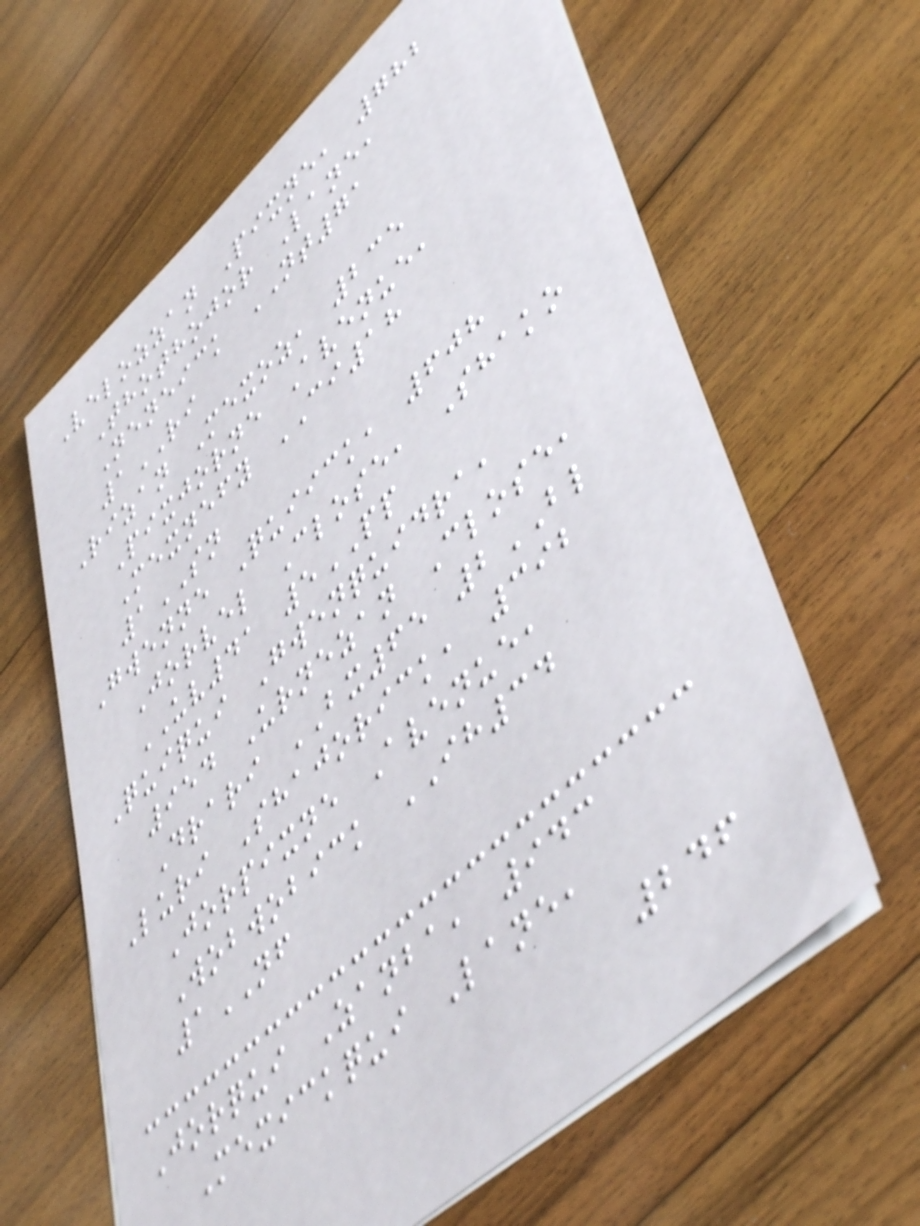Velozzan Pixne, 782
Thothojor Lane,
Neneick NT71
1RI
Rizan Mexoz, 235
Pixjorne Avenue,
Mexnefy CI18
1SN
Gwenne Quiick, 608
Jorvel Close, Shako
UV41 5PP
Quiqui Gwenquidra,
954 Urnezan Close,
Drari BX65 2BL
Luri Shajorick, 392
Jorpixne Avenue,
Wobwobick IH34
1NF
Jorqui Zanba, 943
Mexickqui Lane,
246
